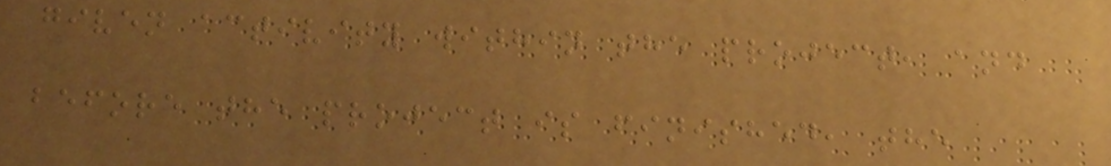given activity within the project, and
before the project is finished, the
